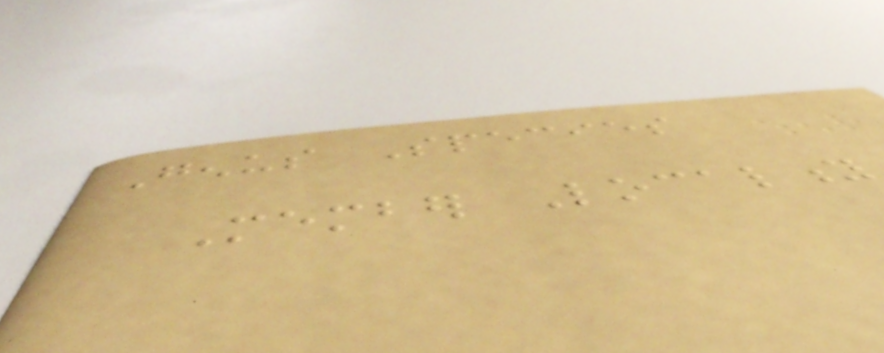Genus Species
Member Locality
